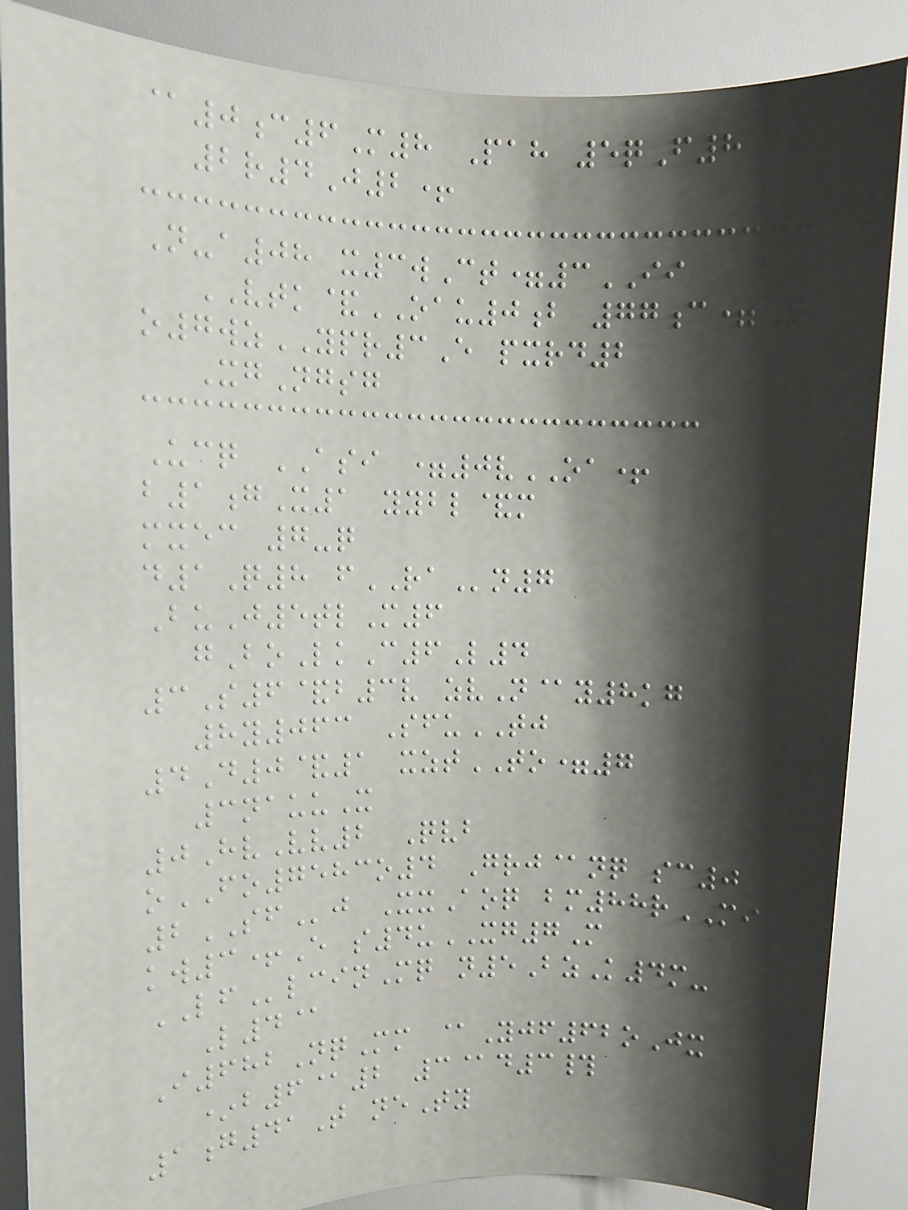@0c6M8 Pah 5qF8
2r4J2+
N-a08 x3wCt=3II
VTK&OAU0b 77c=Q
o7wzYPR3E pxrd2
XgNgsg
Ucq ASI =0vOA+
b1gX1 yybl&m
mxec 7-q
d1Q8 fRAn7
BuJ5tlM6
gBoLkC6L4
3S6&b3v zvN@y8kg
8y063 SfuTJ
4D0&1 xztTO=7
3nauuX
0HvVv2 Qvb
oFO7583o4 Grj@nq sc0
2SFj XxAoq bm88rMI
kw3+E s4uXG7M
LFlcinMq n5BzK4m-
L4@
I682NqMm @Yjf62oJx
*b6@2 3@d3#
1g41T neTy
